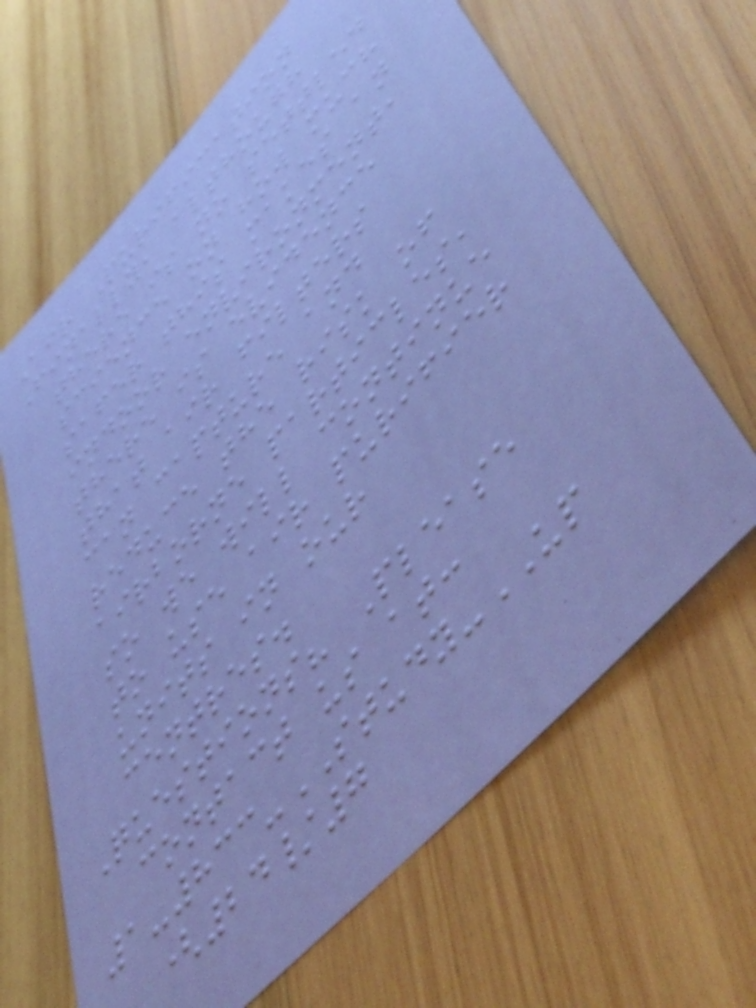Air Purification
Finally, although
there is no settled
science on how much
safer this makes an
indoor environment,
there is evidence
that air filters
can capture and
reduce the risk of
airborne particles,
so we will continue
to use air purifier
units in our
centres.
Questions? Please
contact us at:
1-833-STUDY-UP
(24/7
